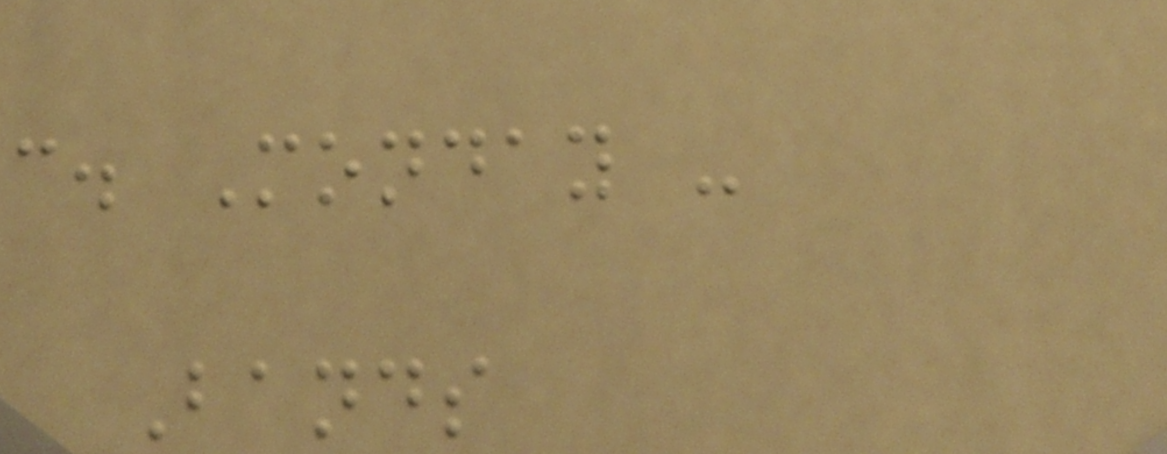c. Monday -
Bands
